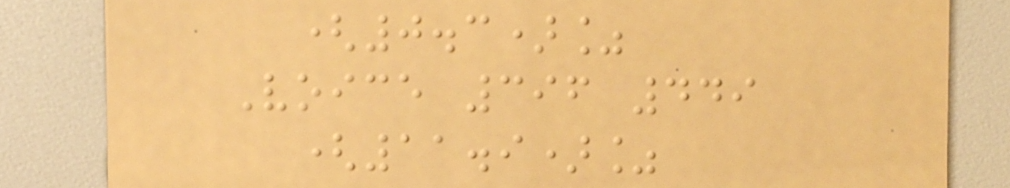(0.3)%
Voice 396 449
(11.9)%
